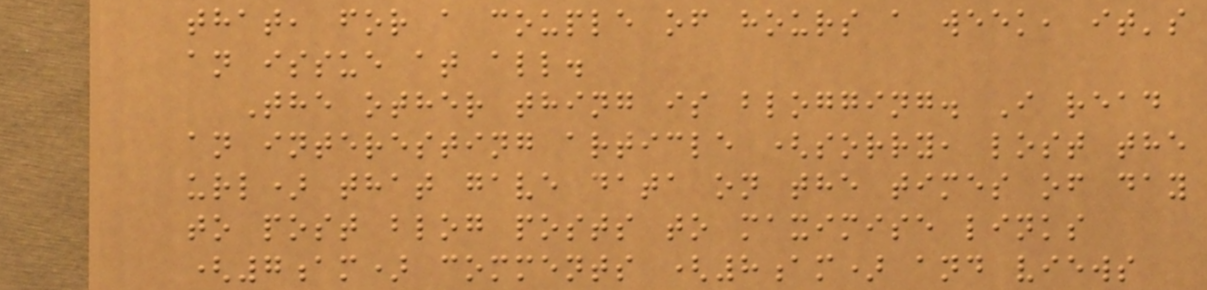that, for a couple of hours a week, it's
an issue at all.
The other thing is blogging. I read
an interesting article (sorry, lost the
url) that gave data on the times of day
to post blog posts to maximise links
(7am) comments (8am) and views
